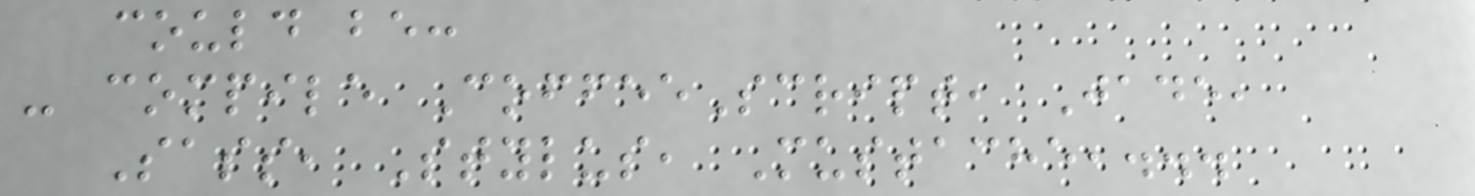could be:
- compile CoffeeScript, Jade,
Sass, Stylus, Mustache,...
